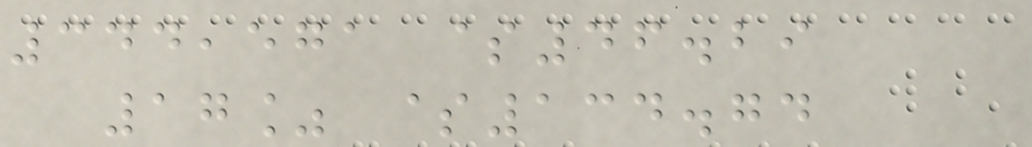344,571 $46.29
17% $134.74
